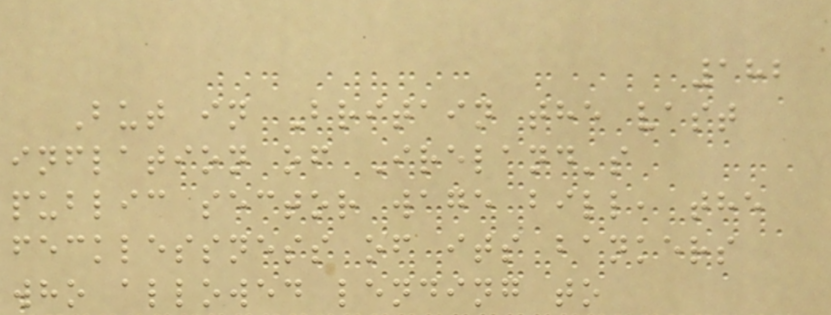182
But in Britain the vast
inflation of Ireland's
public sector wage bill, the
fecklessness of its bankers
who allowed lending to
